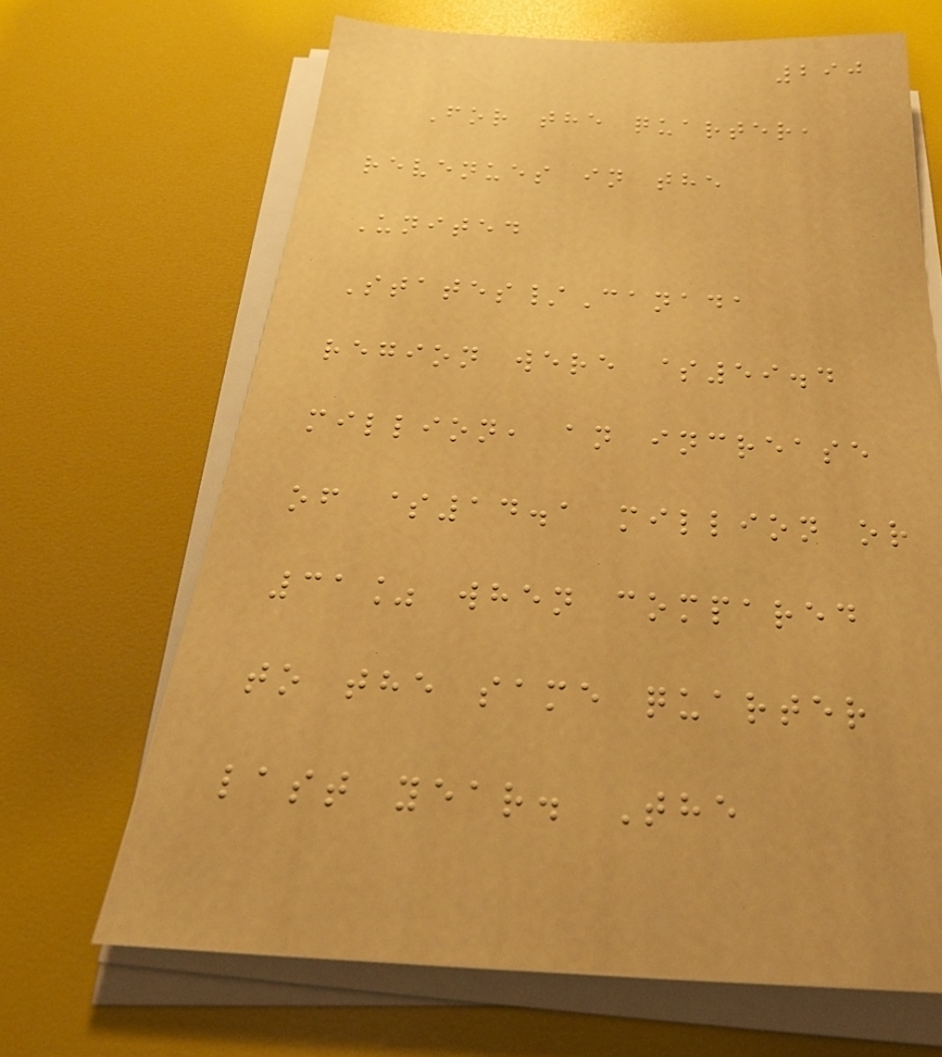290
For the quarter,
revenues in the
United
States/Canada
region were $59.4
million, an increase
of $14.1 million or
31% when compared
to the same quarter
last year. The
